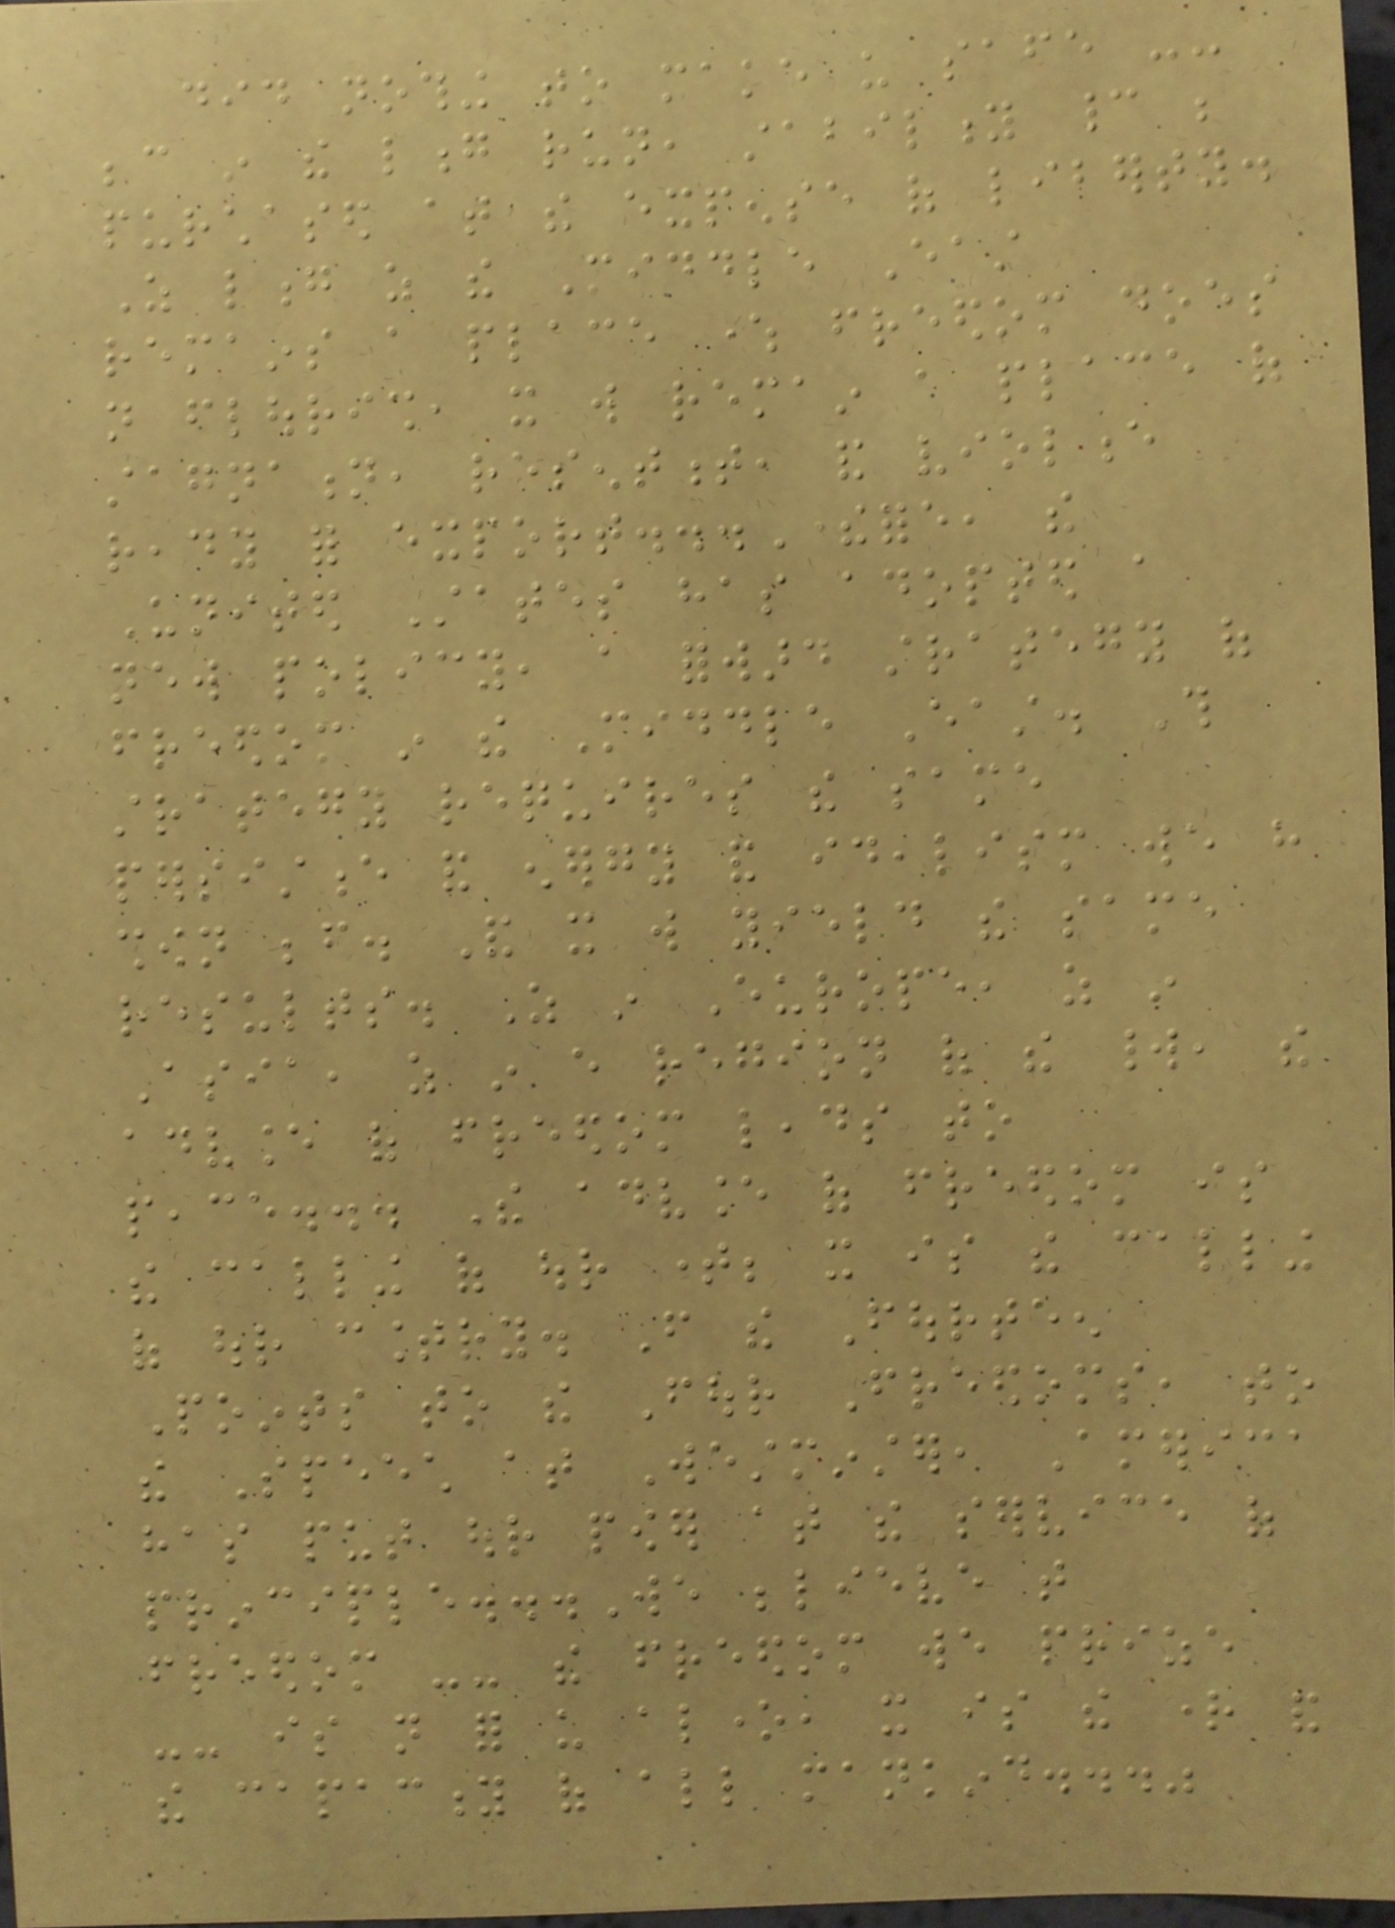did nothing to make us safe --
because in the long run, stability cannot be
purchased at the expense of liberty.
As long as the Middle East
remains a place where freedom does
not flourish, it will remain a place of
stagnation, resentment, and violence
ready for export...Therefore, the
United States has adopted a
new policy, a forward strategy of
freedom in the Middle East. This
strategy requires the same
persistence and energy and idealism we have
shown before. And it will yield the same
results. As in Europe, as in
Asia, as in every region of the world, the
advance of freedom leads to
peace... The advance of freedom is
the calling of our time; it is the calling
of our country. From the Fourteen
Points to the Four Freedoms, to
the Speech at Westminster, America
has put our power at the service of
principle...We believe that
freedom -- the freedom we prize
-- is not for us alone, it is the right and
the capacity of all mankind..."
